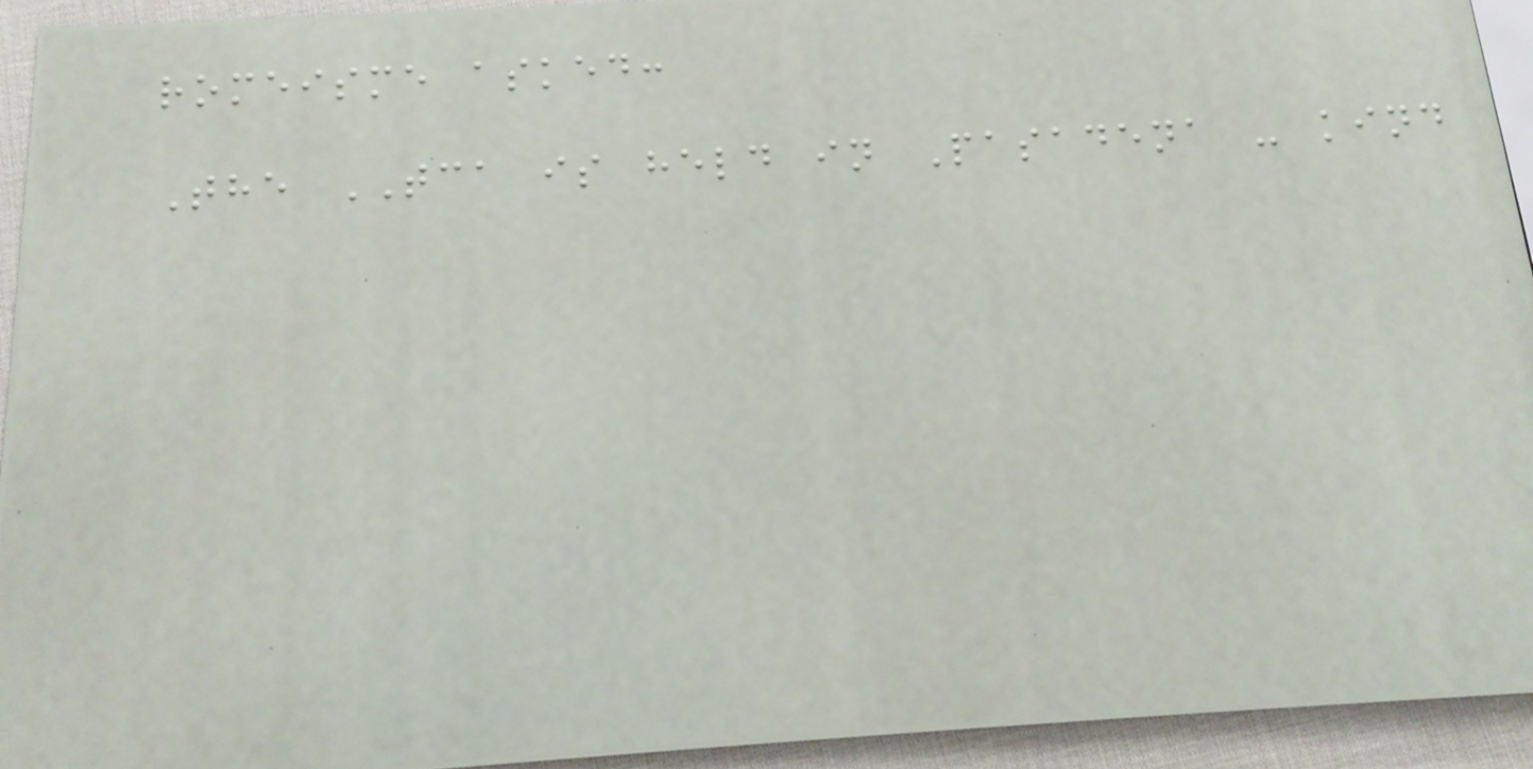romeisme asked:
The TCA is held in Pasadena - kind
